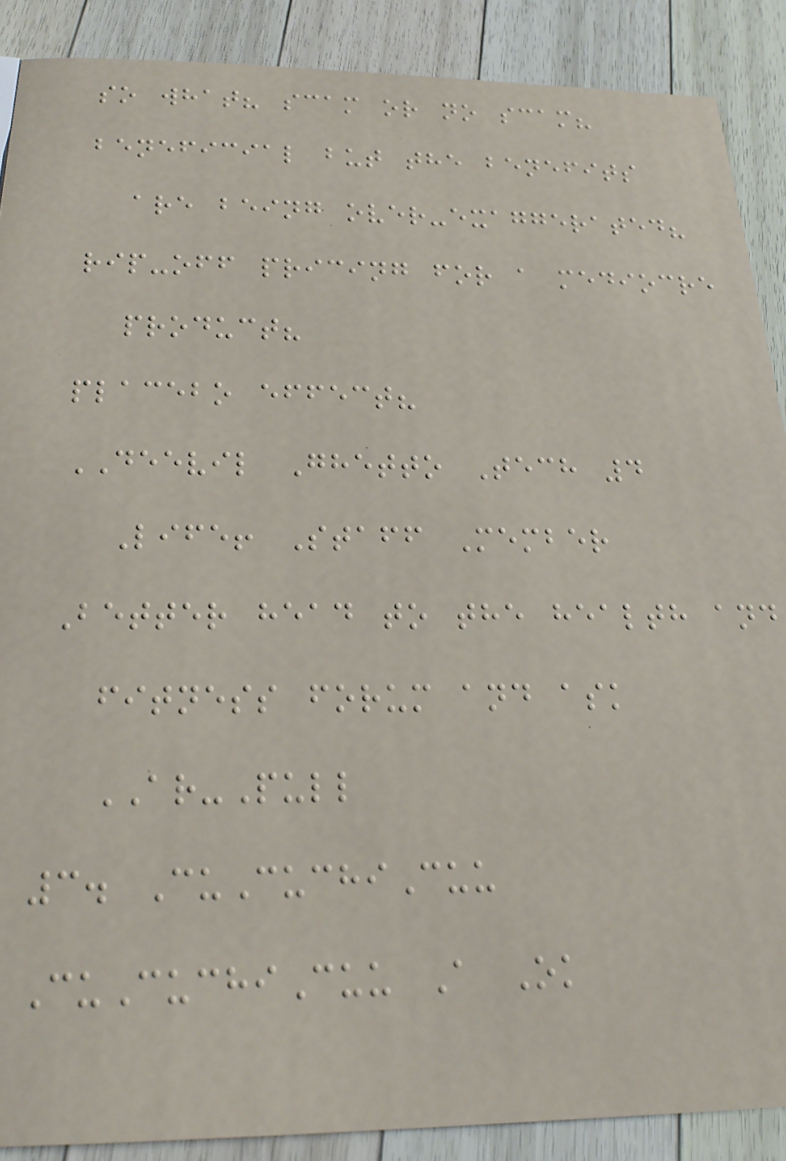so what? scam or no scam?
beneficial but the benefits
are being over-exaggerated?
rip-off pricing for a mediocre
product?
placebo effect?
DEEVIL Ghetto Tech 4
Life! Staff Member
Better head to the health and
fitness forum and ask
AR-Pull
3. CuCuchiCuu
CuCuchiCuu A Ok
